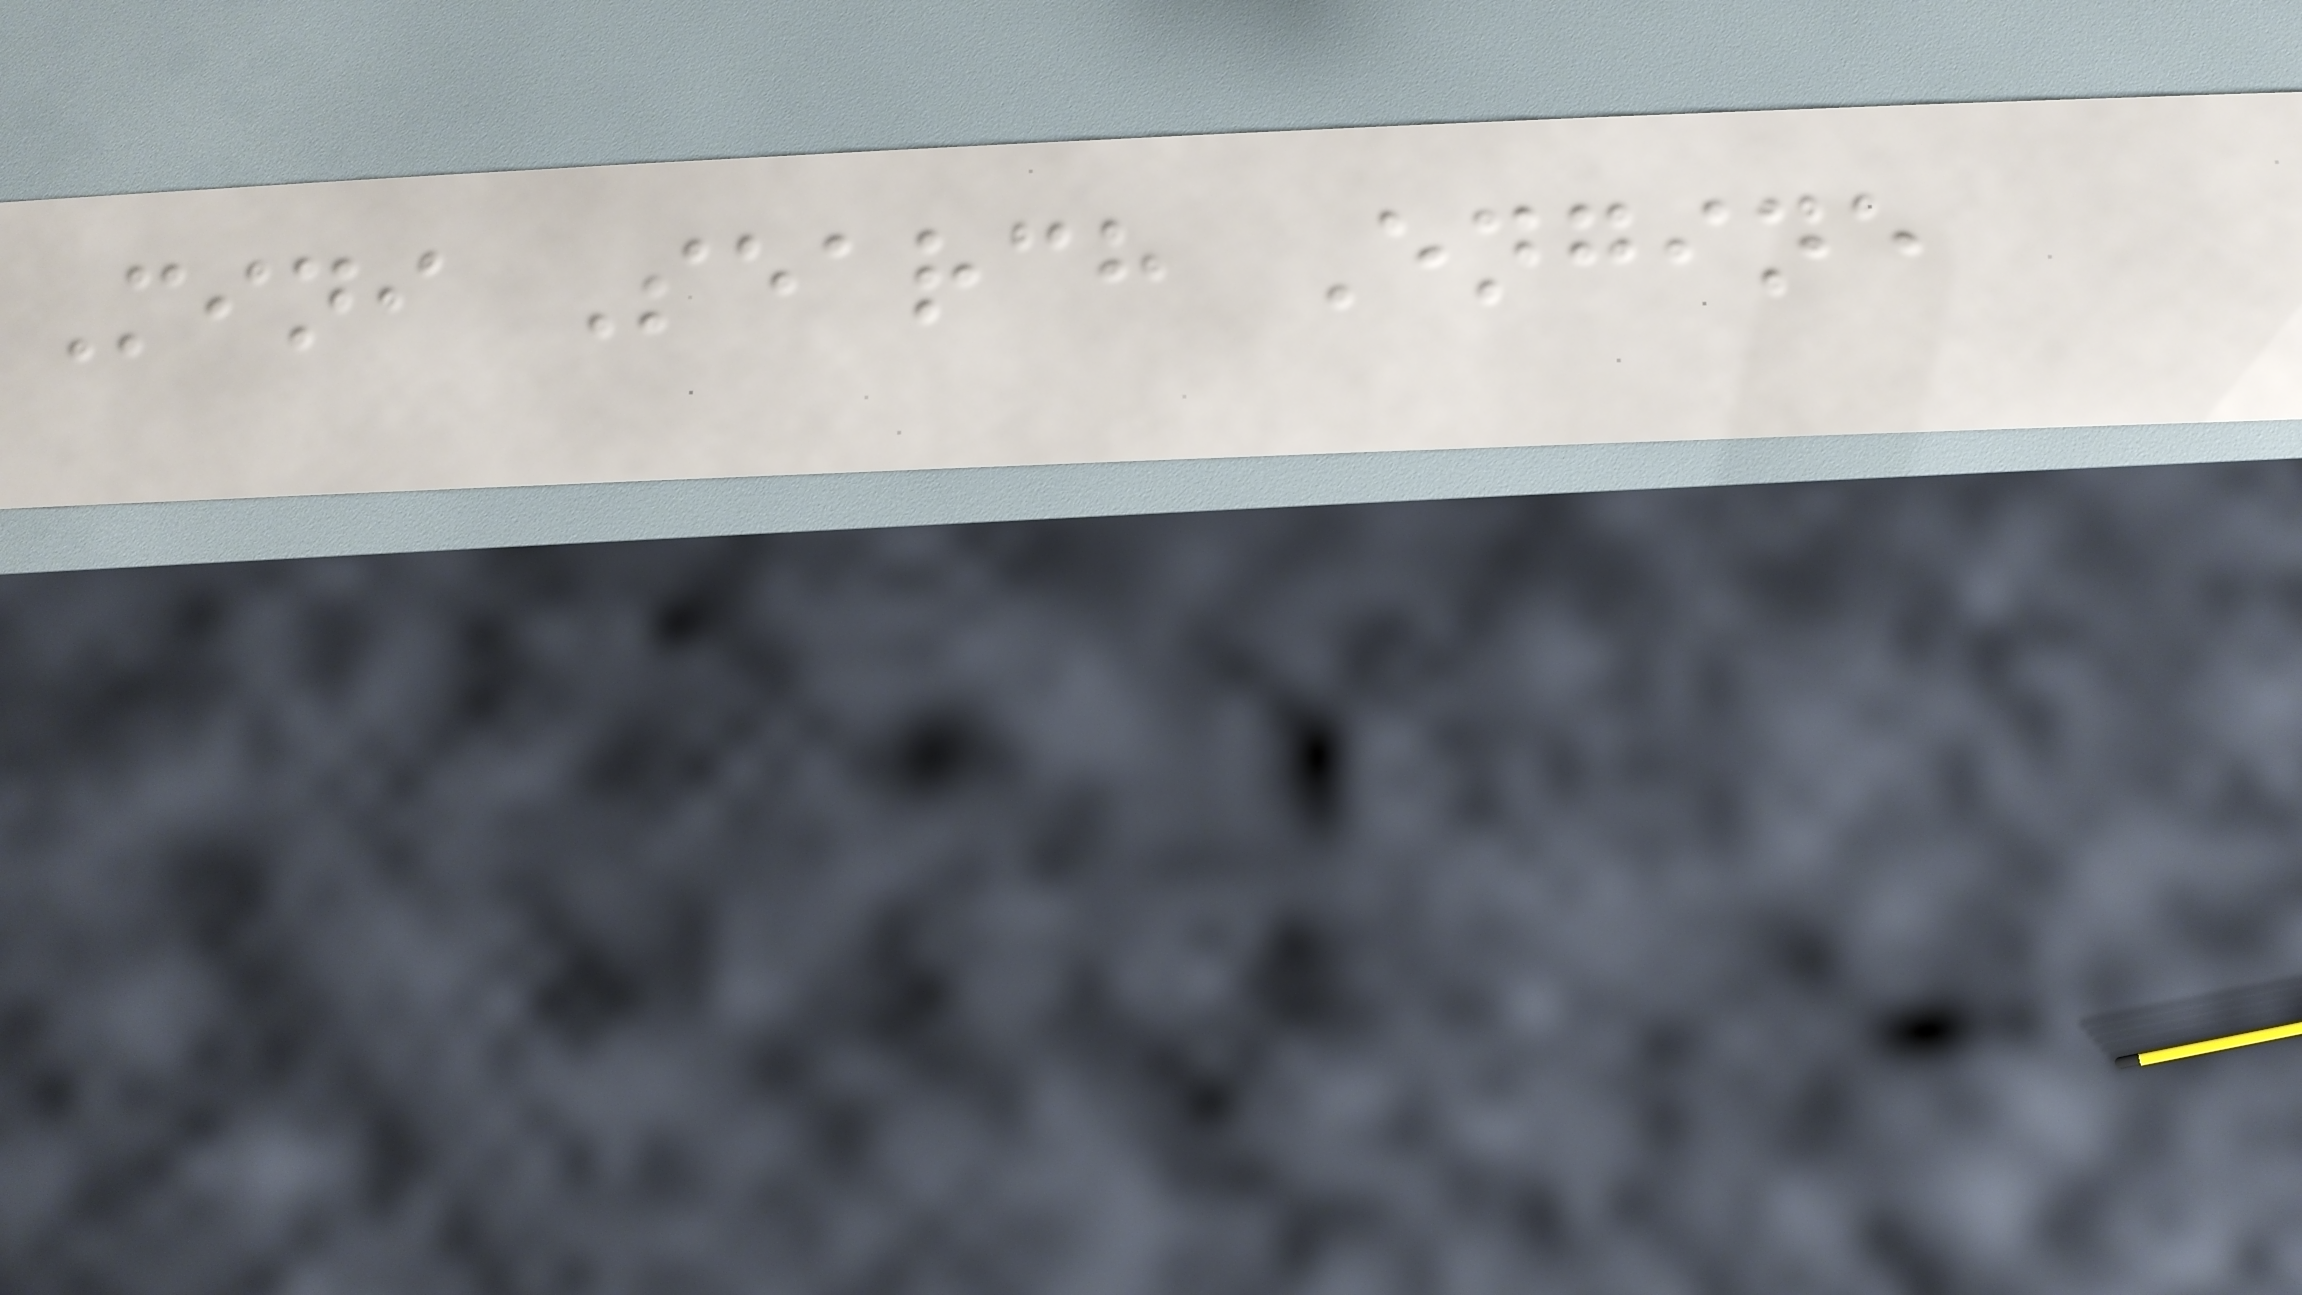Mini Search Engine
